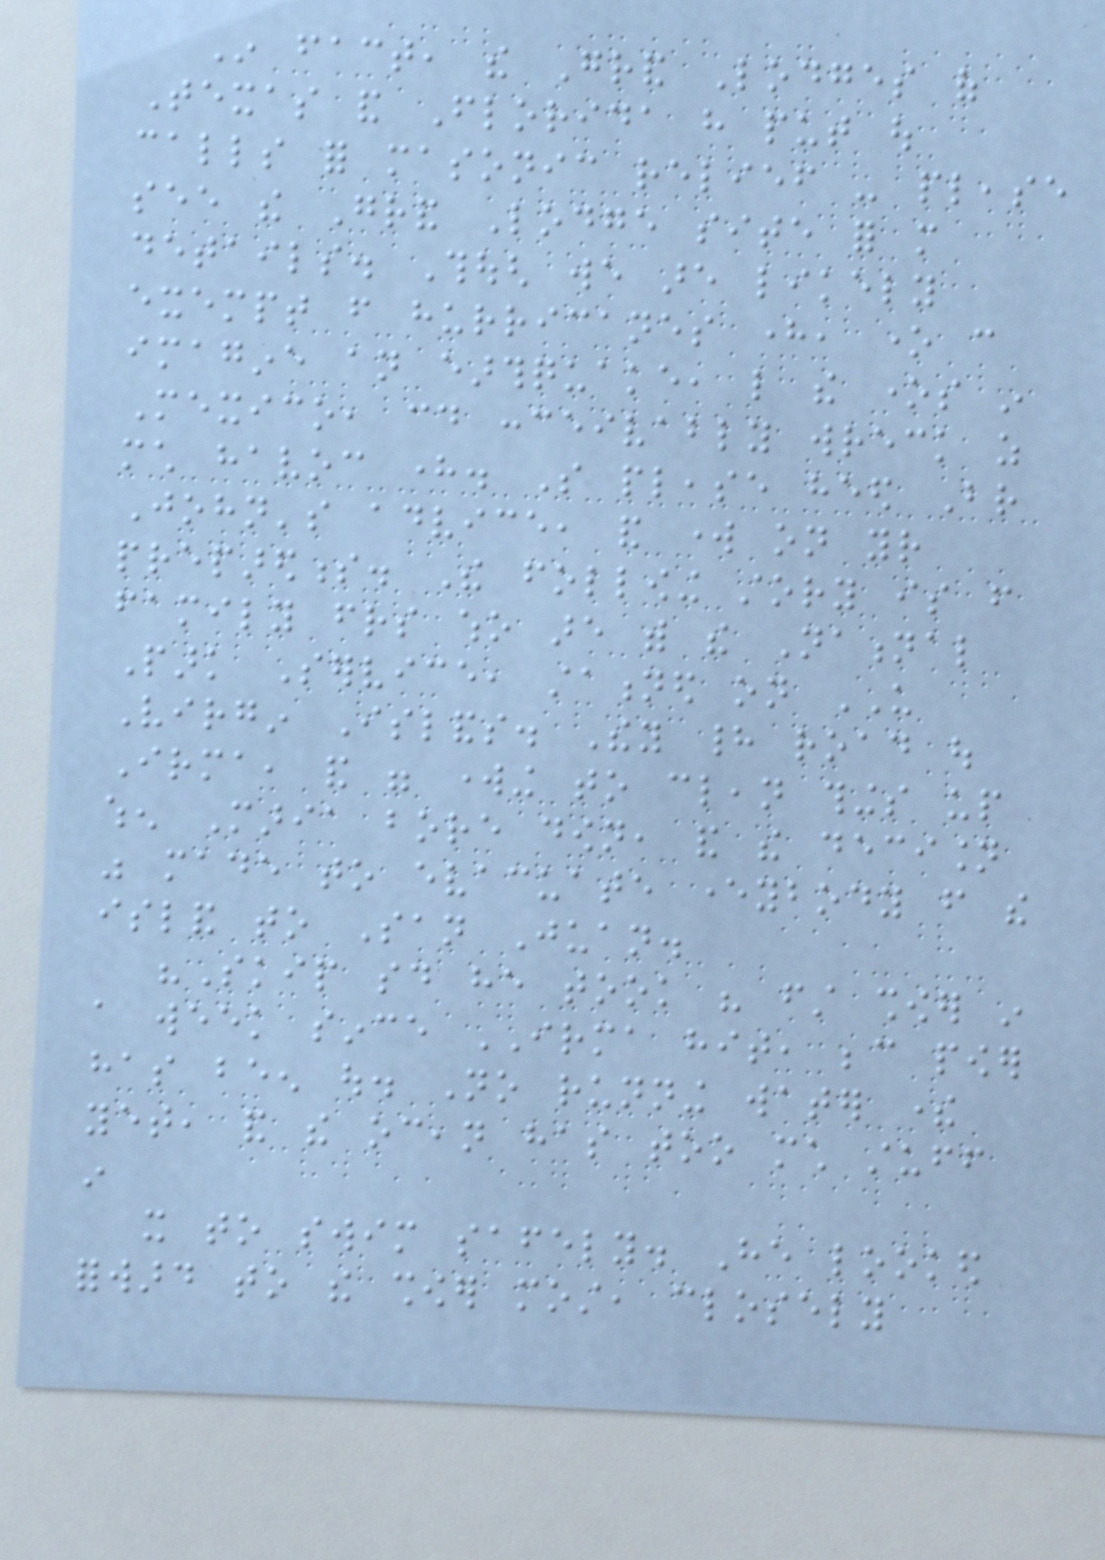In fact, the Grand Lodges of
Texas and Florida have put out
calls for masonic relief - please
see the Grand Lodge site for more
details. Though we are likely
exempt from hurricanes here, one can
imagine an earthquake, like the ones in
Mexico, could conceivably wreck as
much havoc here. So please heed Br
John's advice, and work on your
preparedness. The following story is from
family friends who are with the National
Park Service, stationed on US
Virgin Islands. They had road out
Irma, and were working to clean things up
when Maria bore down, and the decision
was made to evacuate everybody from the
island to San Juan.
"Skip said he took his first shower in
a week since IRMA hit, because power
has been out. No running water there
yet, and the ocean has too much stuff
in
it to swim safely. He looked
forward to the shower most, closely
